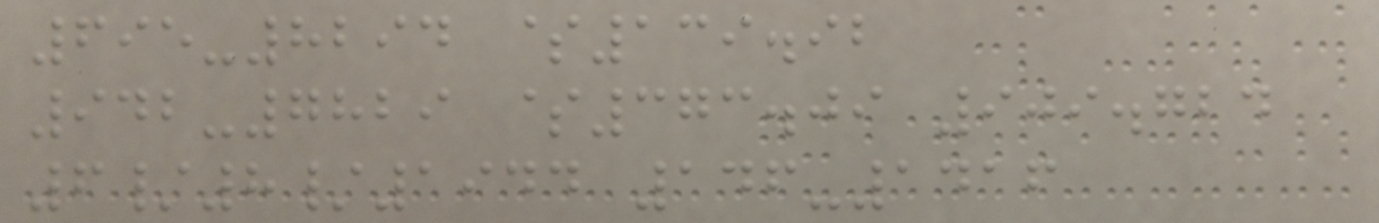695-8294 $139.92
942-7829 $373.09 909.724
6/8/1944 146-1416
